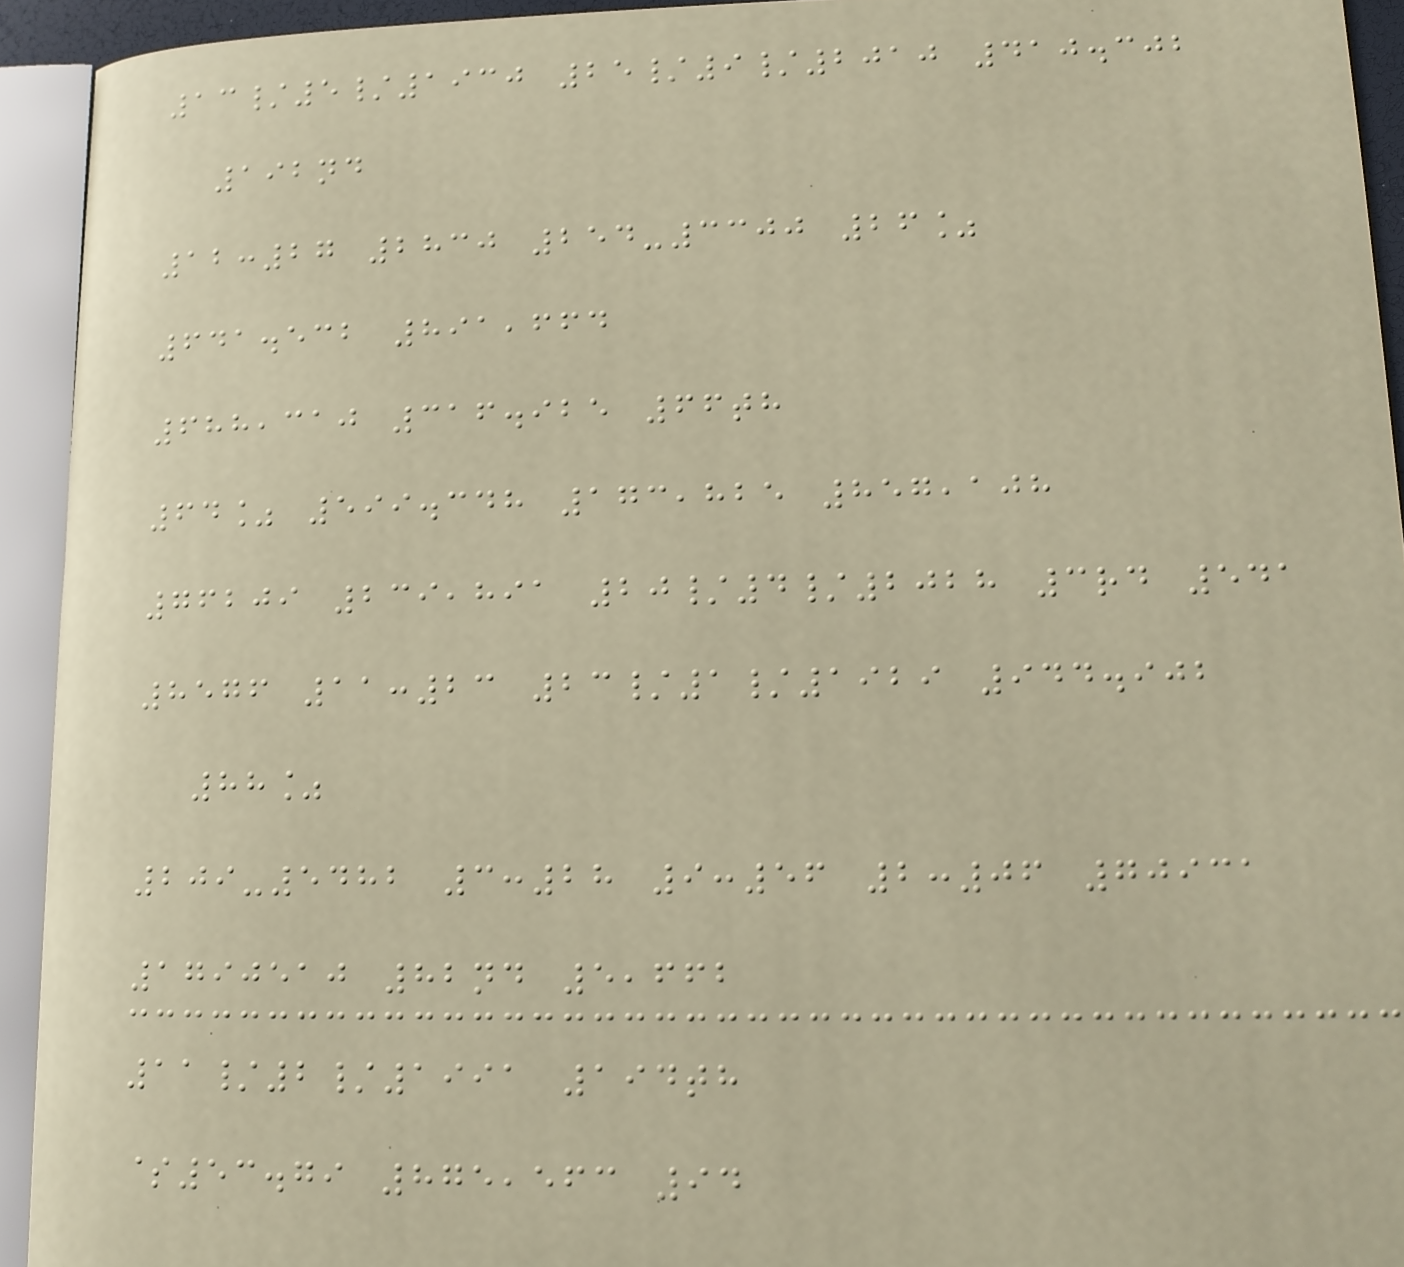13/5/1930 25/9/2010 410.302
192nd
12:27 2830 254-3300 26%
641.532 891,664
688,310 316.925 66th
64% 599.348 173,825 857,108
76209 239,891 20/4/2028 3rd 541
8576 11:23 23/1/1929 944.902
88%
209-5482 3:28 9:56 2:06 70931
1790510 82nd 5,662
11/2/1991 194th
$53.79 875,563 94
